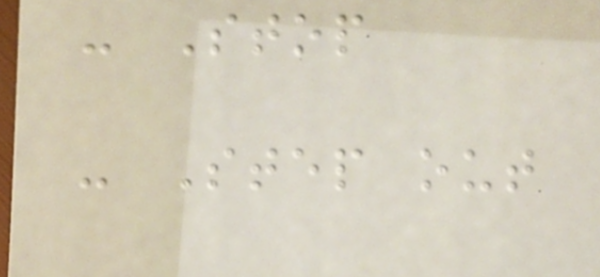- Stop
- Step out
